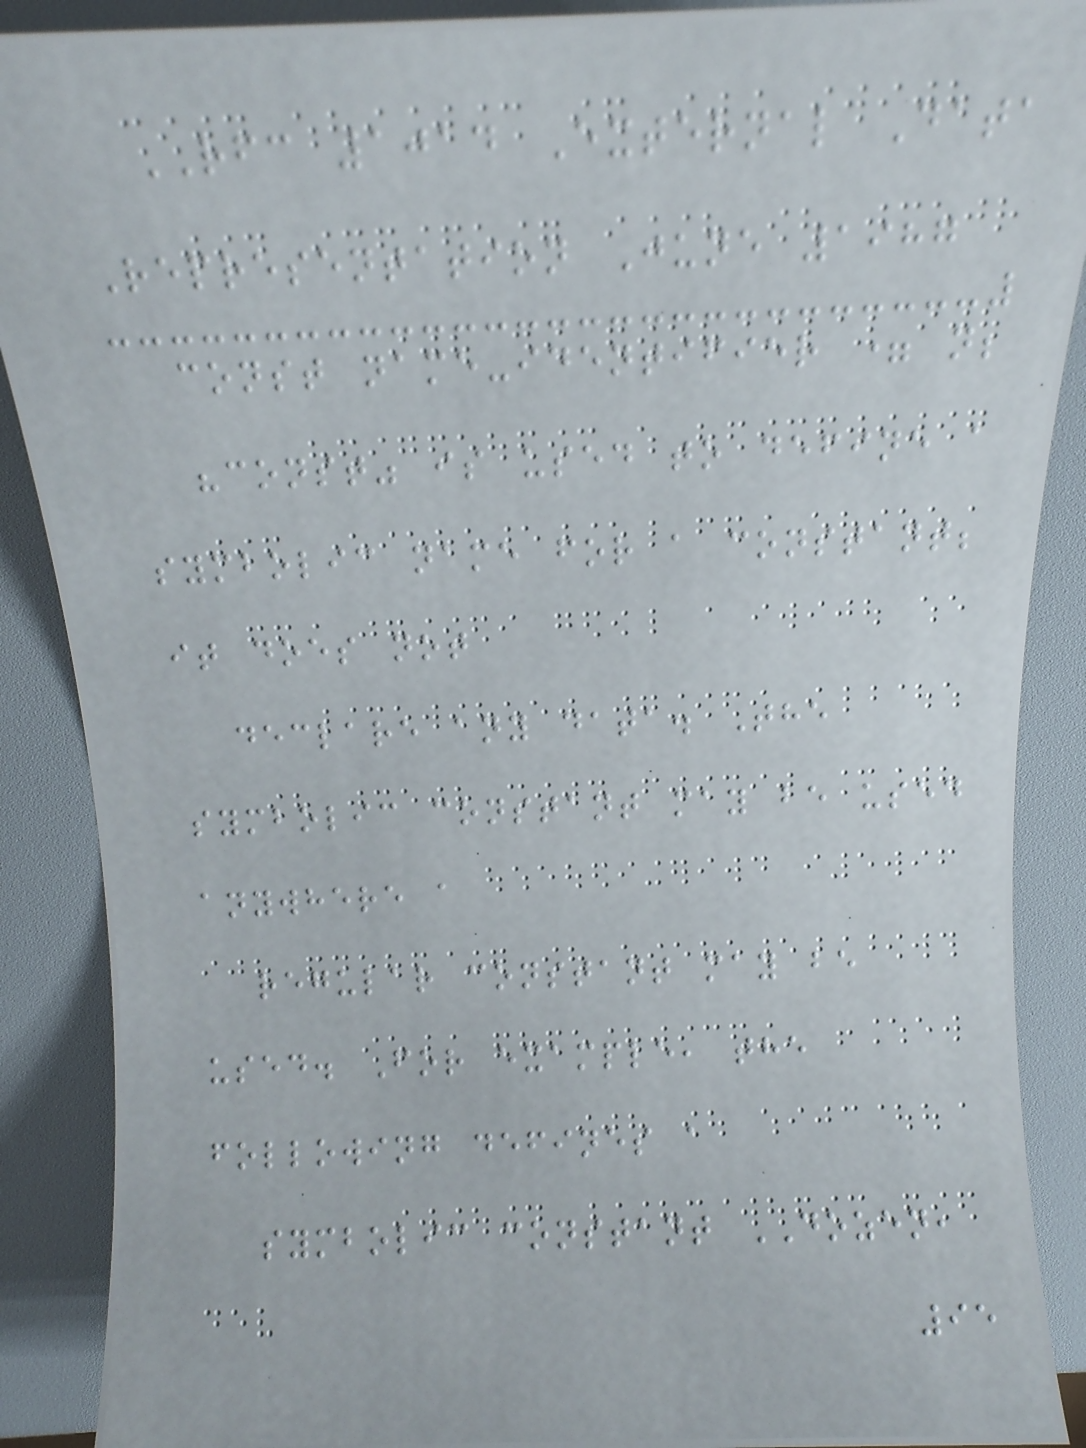RFC 1014 External Data
Representation June 1987
const name-identifier = n;
"const" is used to define a
symbolic name for a constant;
it does not
declare any data. The
symbolic constant may be used
anywhere a
regular constant may be
used. For example, the
following defines a
symbolic constant DOZEN,
95
